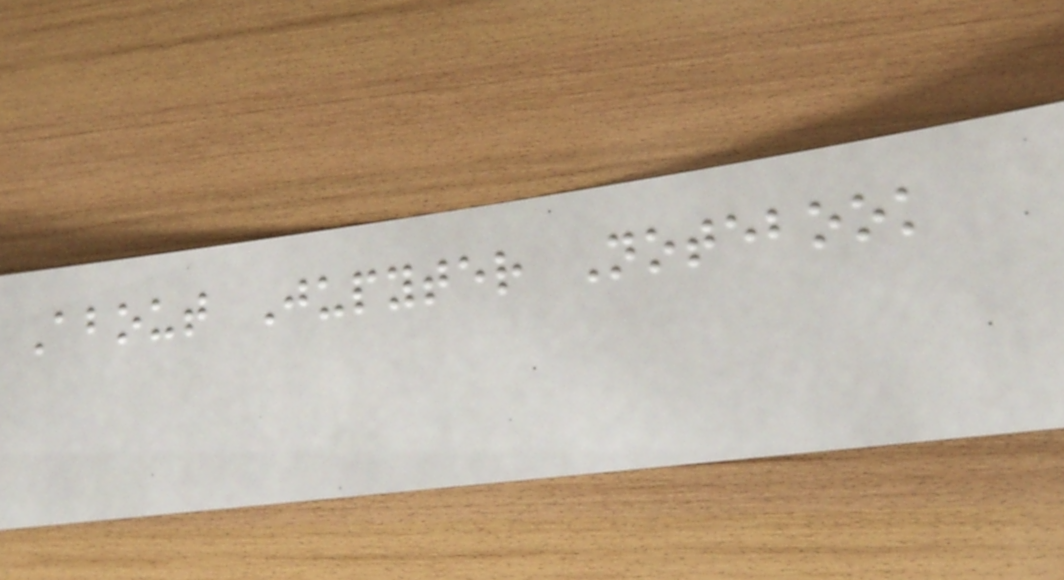About Jupyter Notebook
